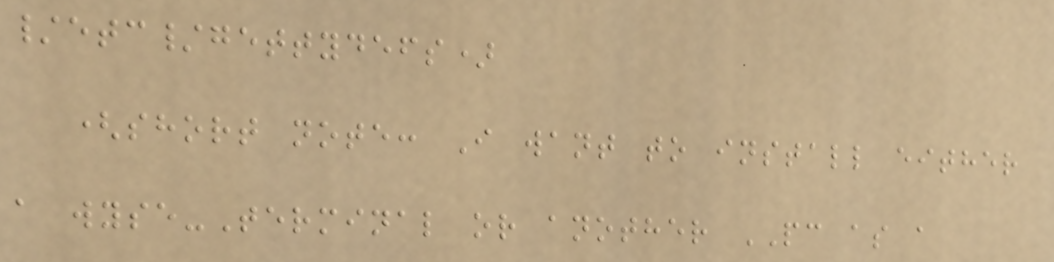/etc/gettydefs)
(short note: I want to install either
a wyse-Terminal or another PC as a
